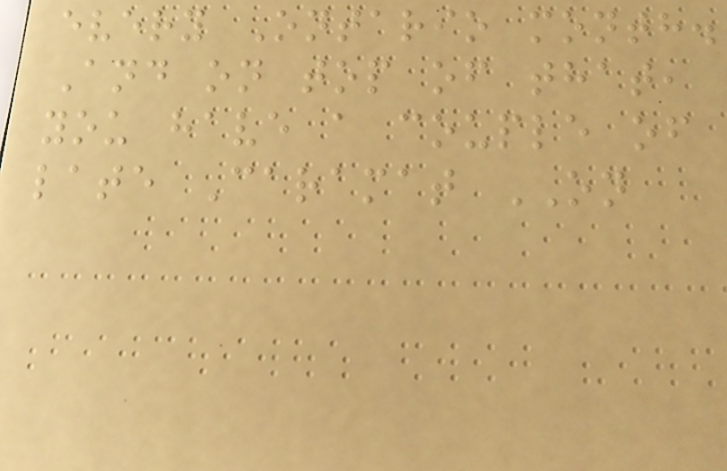every Ontario month.
And on top of that,
you have a couple of
late Caramat ON
